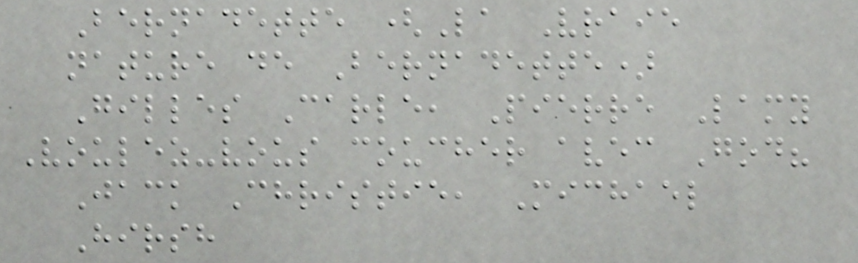Bernadette (La Vraie
nature de Bernadette)
Gilles Carle, Pierre Lamy
Voulez-vous coucher avec God?
Jack Christie, Michael
Hirsh
